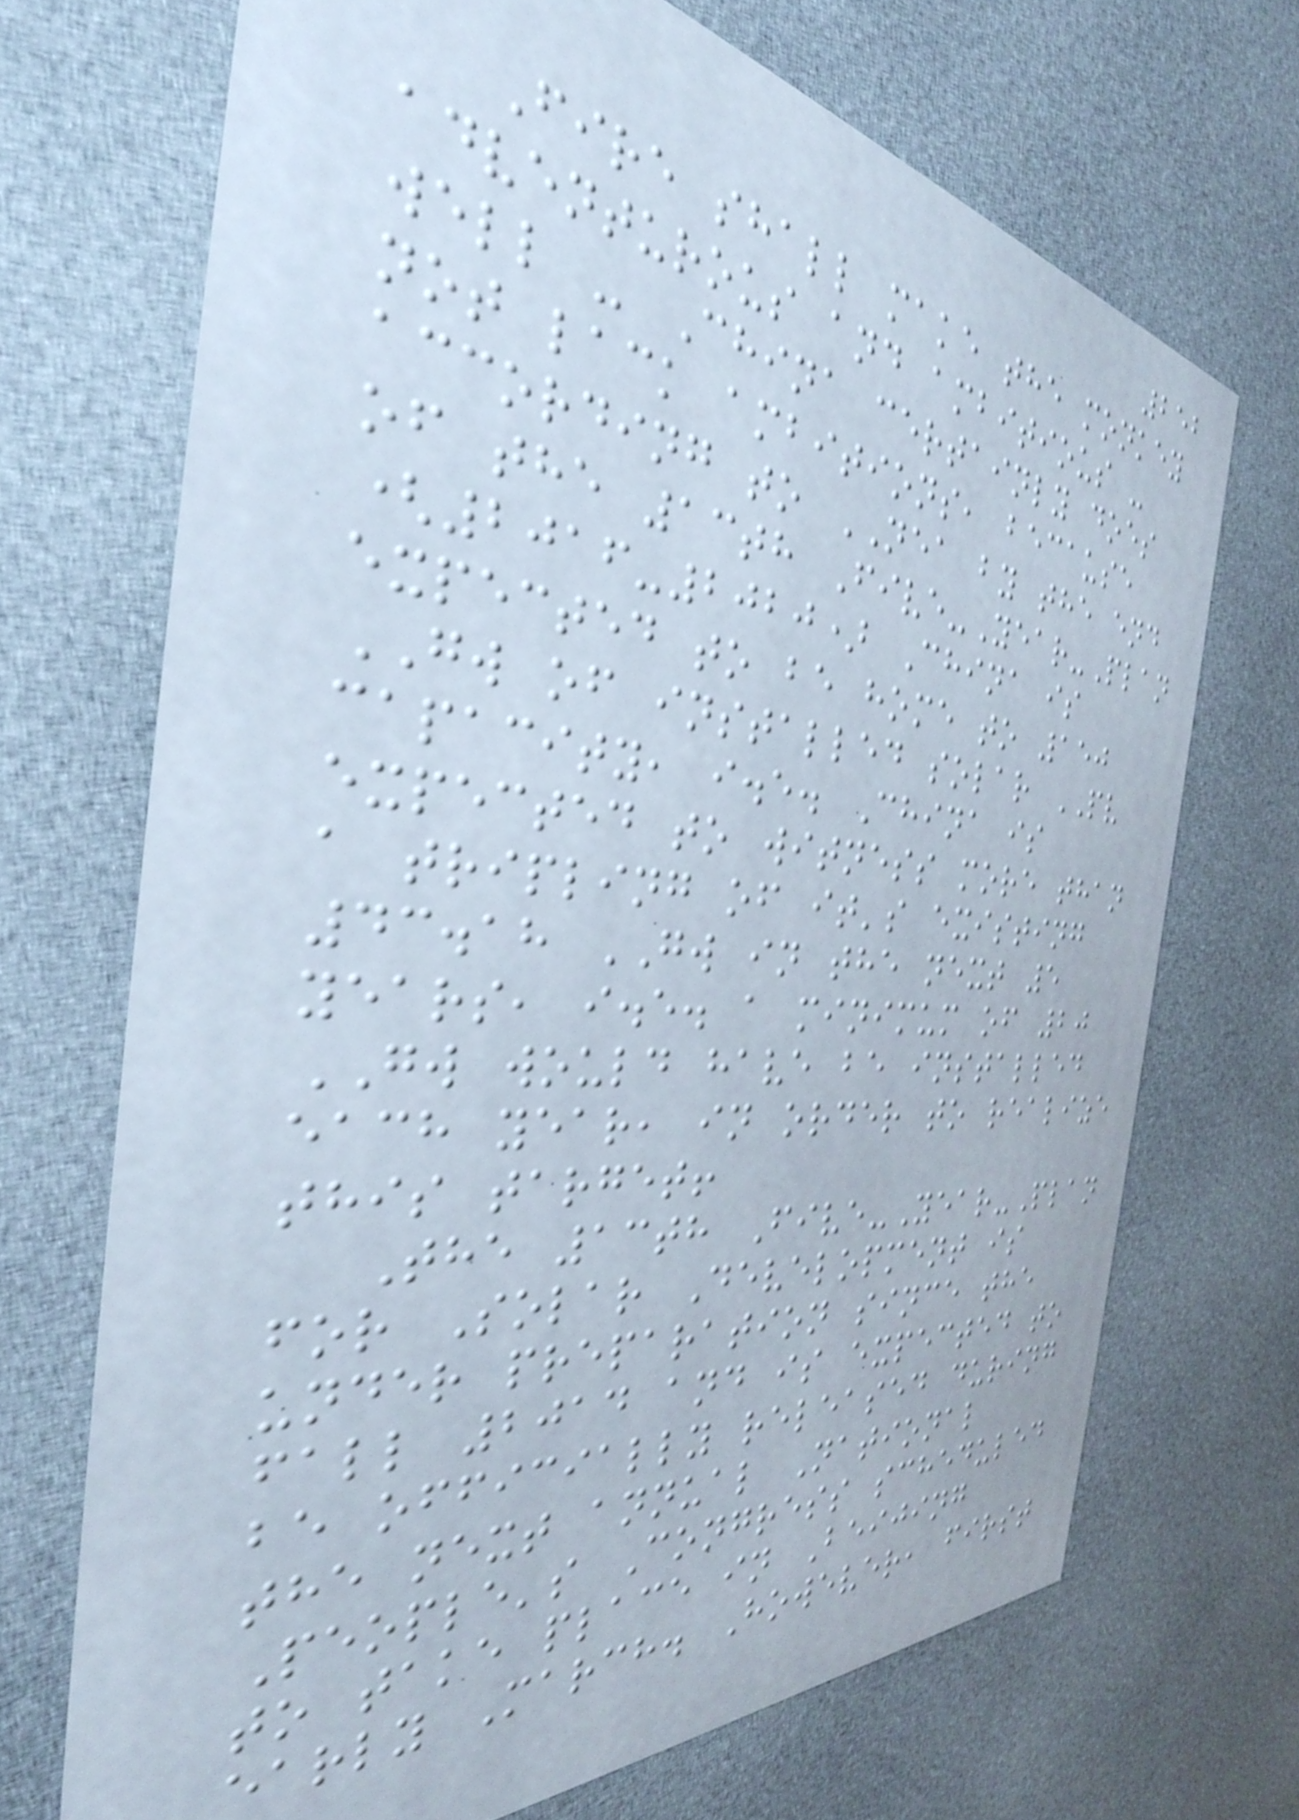252
Fire shall make the monkey
adventurous and ambitious -
well - China certainly does
not lack ambitions, because
according to NEA by the end
of the 13th Five-Year-Plan
(2016-2020) China is
expected to be home to 150
GW of installed solar PV
capacity, i.e. China is
expected to witness more than
a tripling of it's existing
43.18 GW in the next 5
years, i.e. a minimum of 20
GW would have be installed
each year, in order to realize
this target!
The 13th Five-Year-Plan
for Solar Development is
under preparation since the
fall 2014 and is expected to
be officially released during
the next annual National
People's Congress scheduled
to take place in Beijing
early March. However, first
